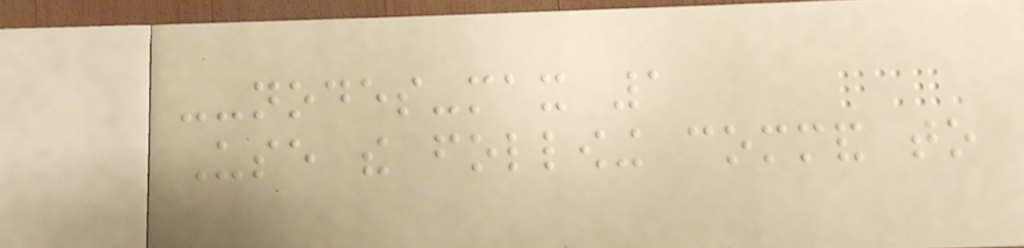--nodes-max 1
Use the following command to
